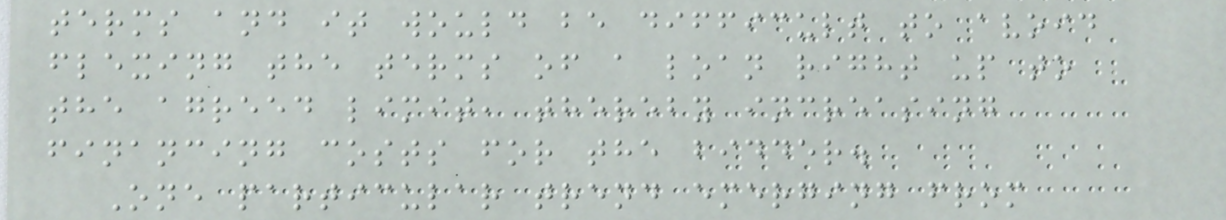terms and it would be difficult to avoid
flexing the terms of a loan right up to
the agreed limit, thereby increasing
financing costs for the bidder.
One particular trend emerging from
